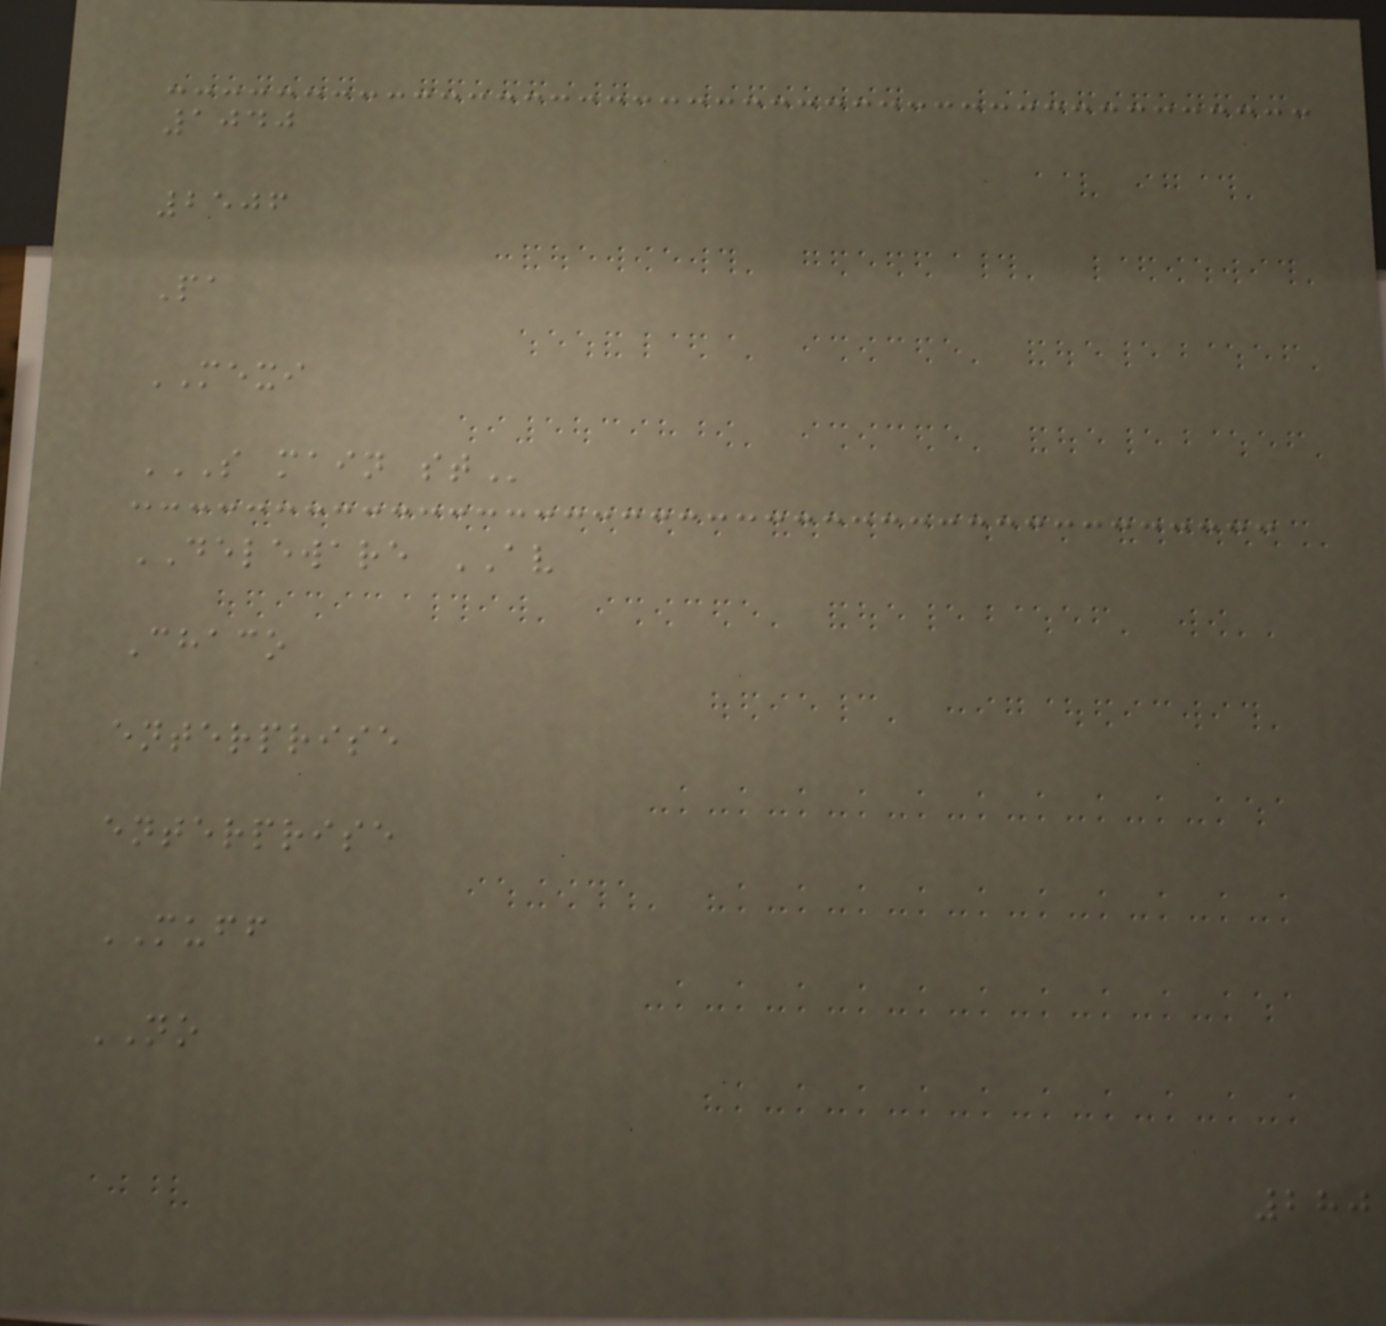1040
2506
Pa
MEXI
S MAIN ST
DELEWARE AV
Chaco
enterprise
enterprise
MUFF
NO
280
